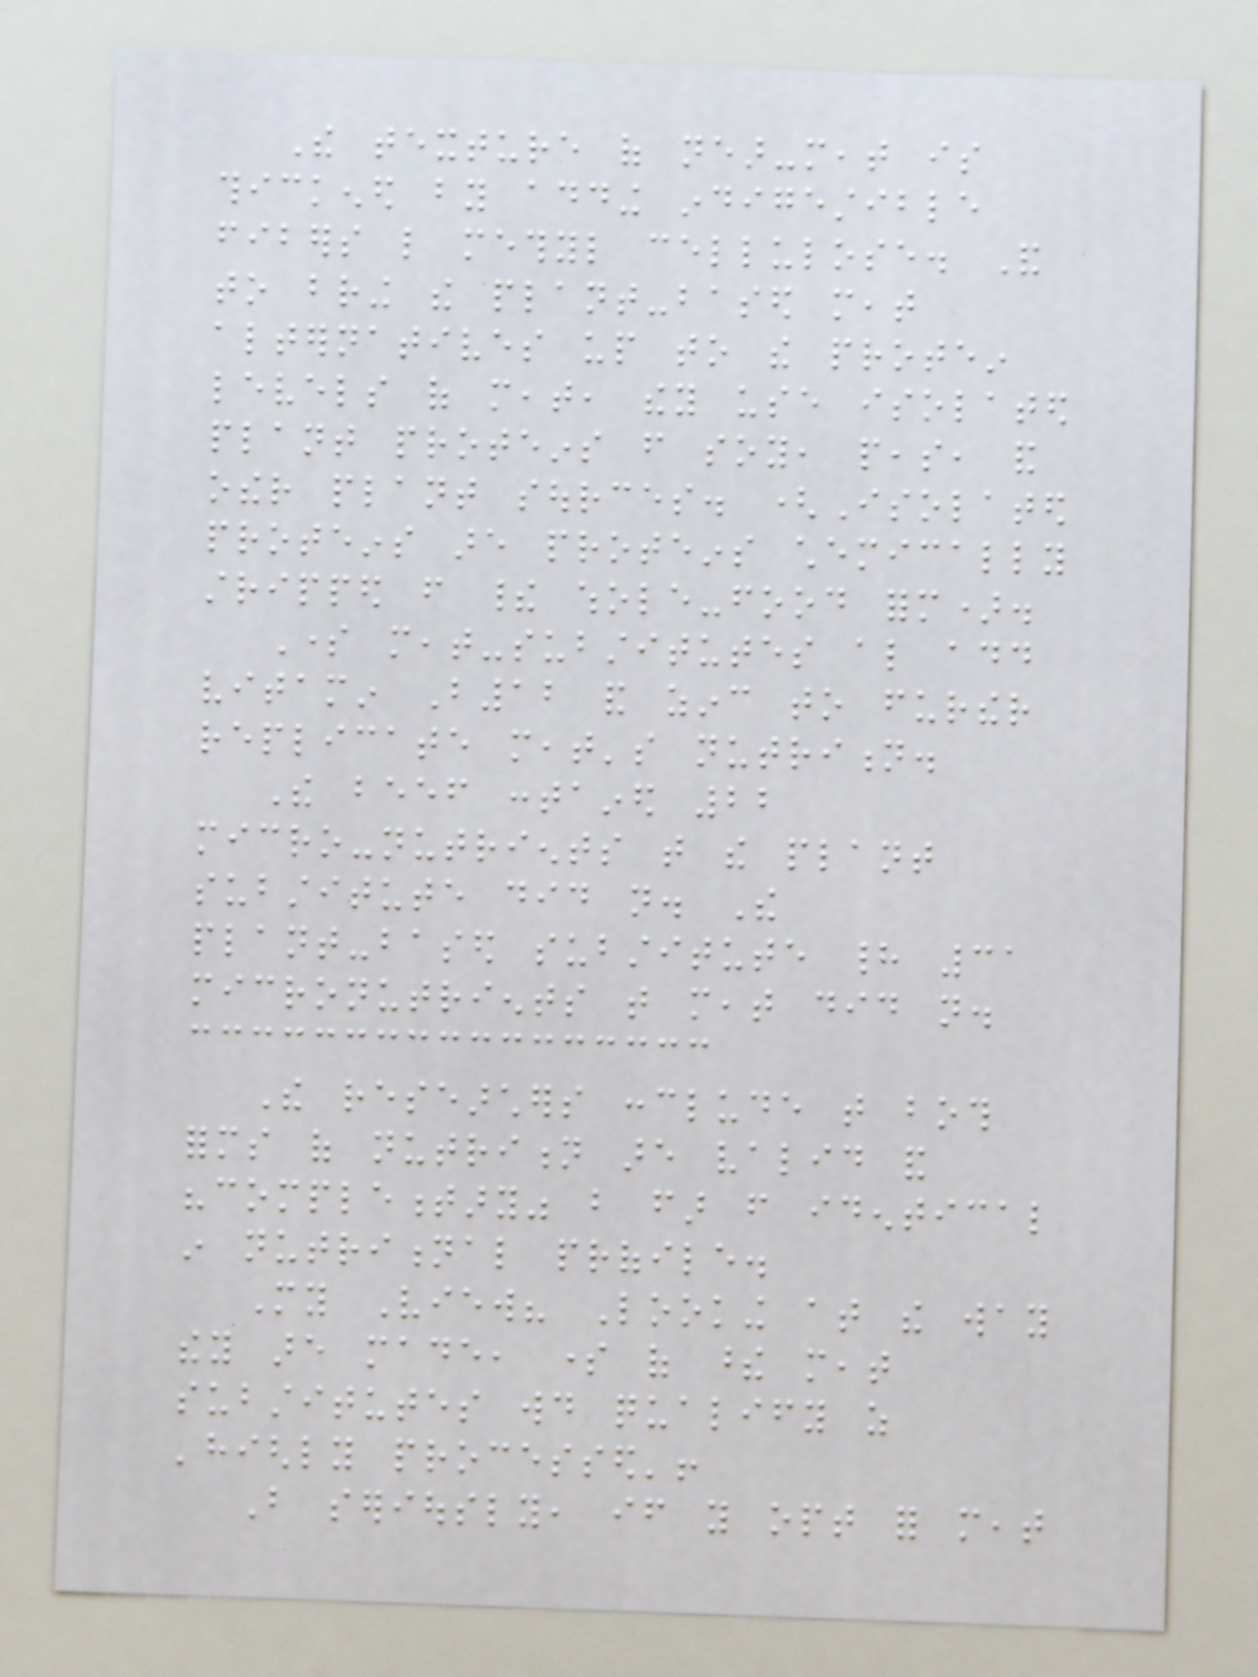The texture of near-meat is
thickened by adding indigestible
fibers like methyl cellulose. And
to bring the plant-based meat
alternatives up to the protein
levels of meat, they use isolated
plant proteins from soy, peas, and
other plant sources. (Isolated
proteins are proteins chemically
stripped from their whole-food form).
Some meat-substitutes also add
vitamin B12 and zinc to further
replicate meat's nutrition.
The beef contained 22
micro-nutrients that the plant
substitute did not. The
plant-based substitute had 31
micronutrients that meat did not.
The researchers conclude that both
forms of nutrition are valid and
"complementary" but far from identical
in nutritional profile.
My View? Looking at the way
they are made, some of these meat
substitutes would qualify as
'highly processed'!
But seriously, if you opt for meat
